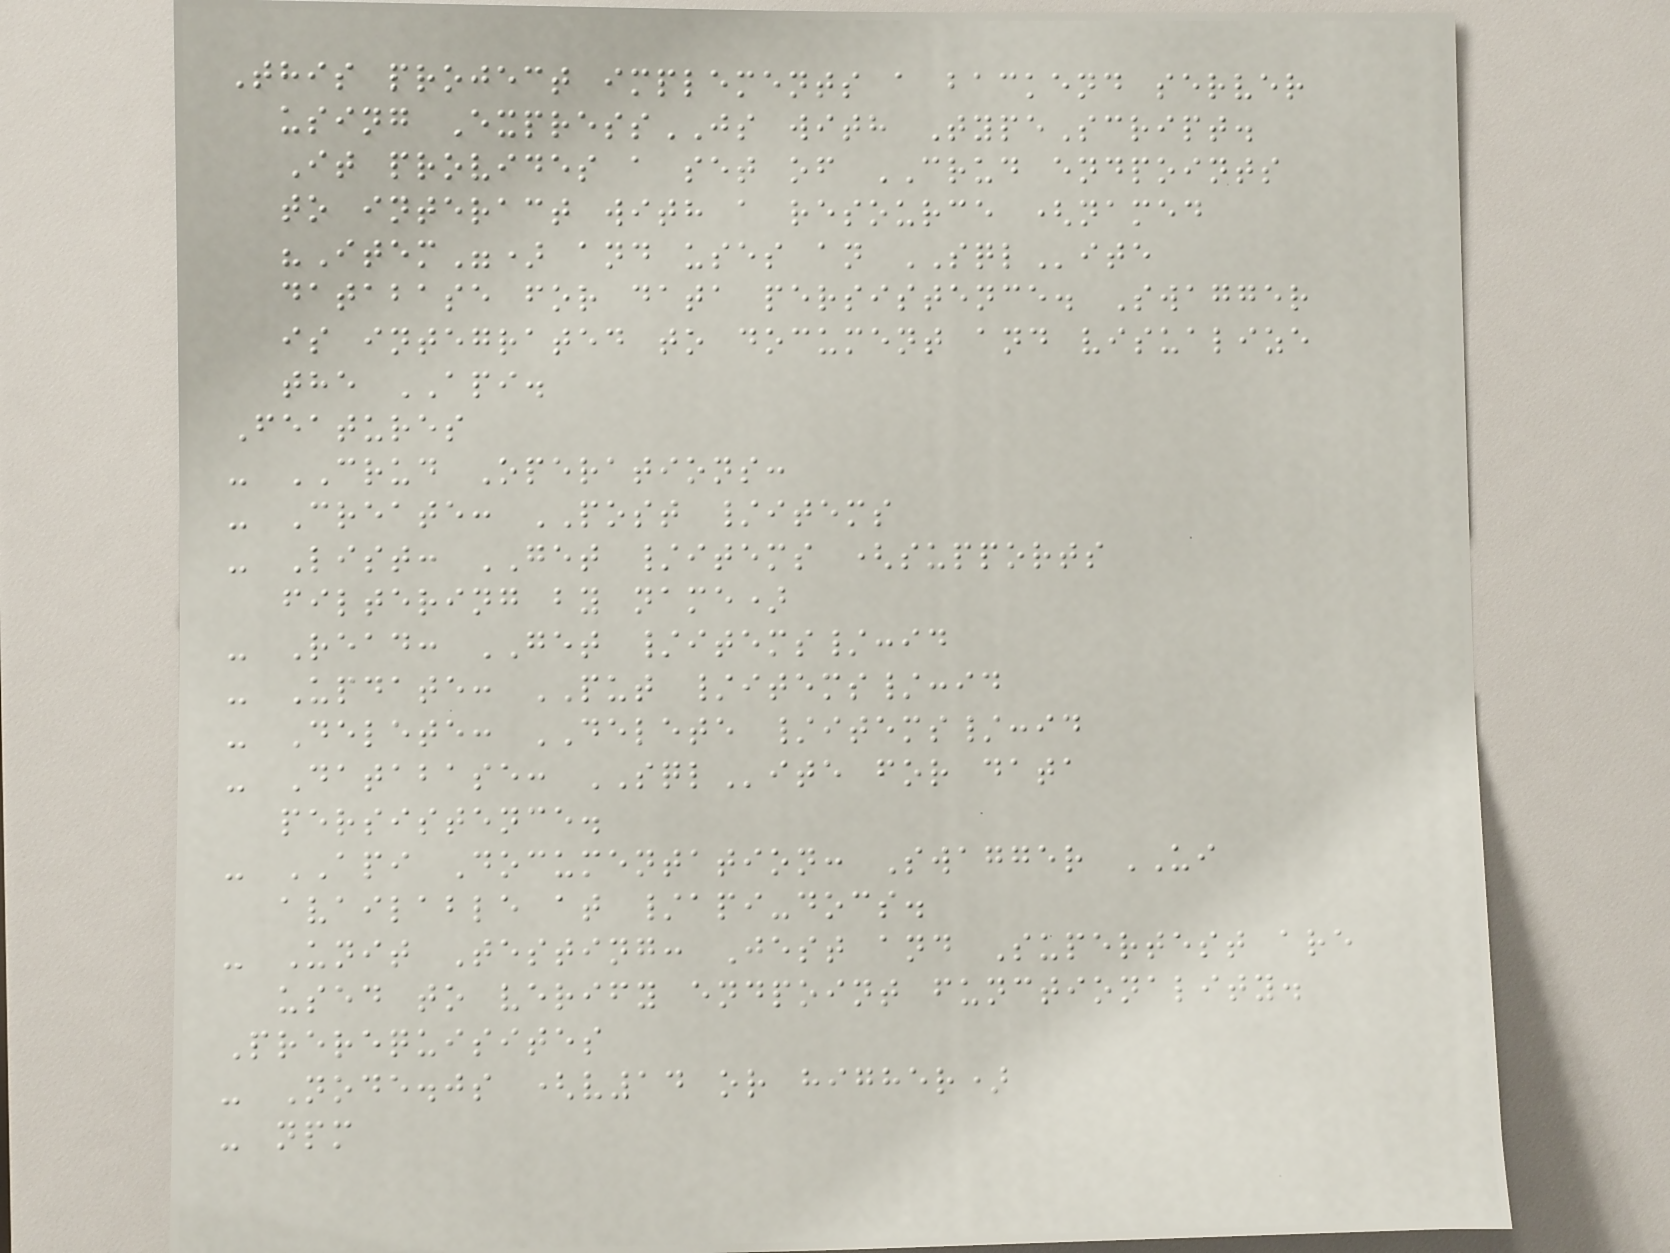This project implements a backend server
using ExpressJS with TypeScript.
It provides a set of CRUD endpoints
to interact with a resource (named
"Item") and uses an SQLite
database for data persistence. Swagger
is integrated to document and visualize
the API.
Features
- CRUD Operations:
- Create: POST /items
- List: GET /items (supports
filtering by name)
- Read: GET /items/:id
- Update: PUT /items/:id
- Delete: DELETE /items/:id
- Database: SQLite for data
persistence.
- API Documentation: Swagger UI
available at /api-docs.
- Unit Testing: Jest and Supertest are
used to verify endpoint functionality.
Prerequisites
- Node.js (v14 or higher)
- npm
